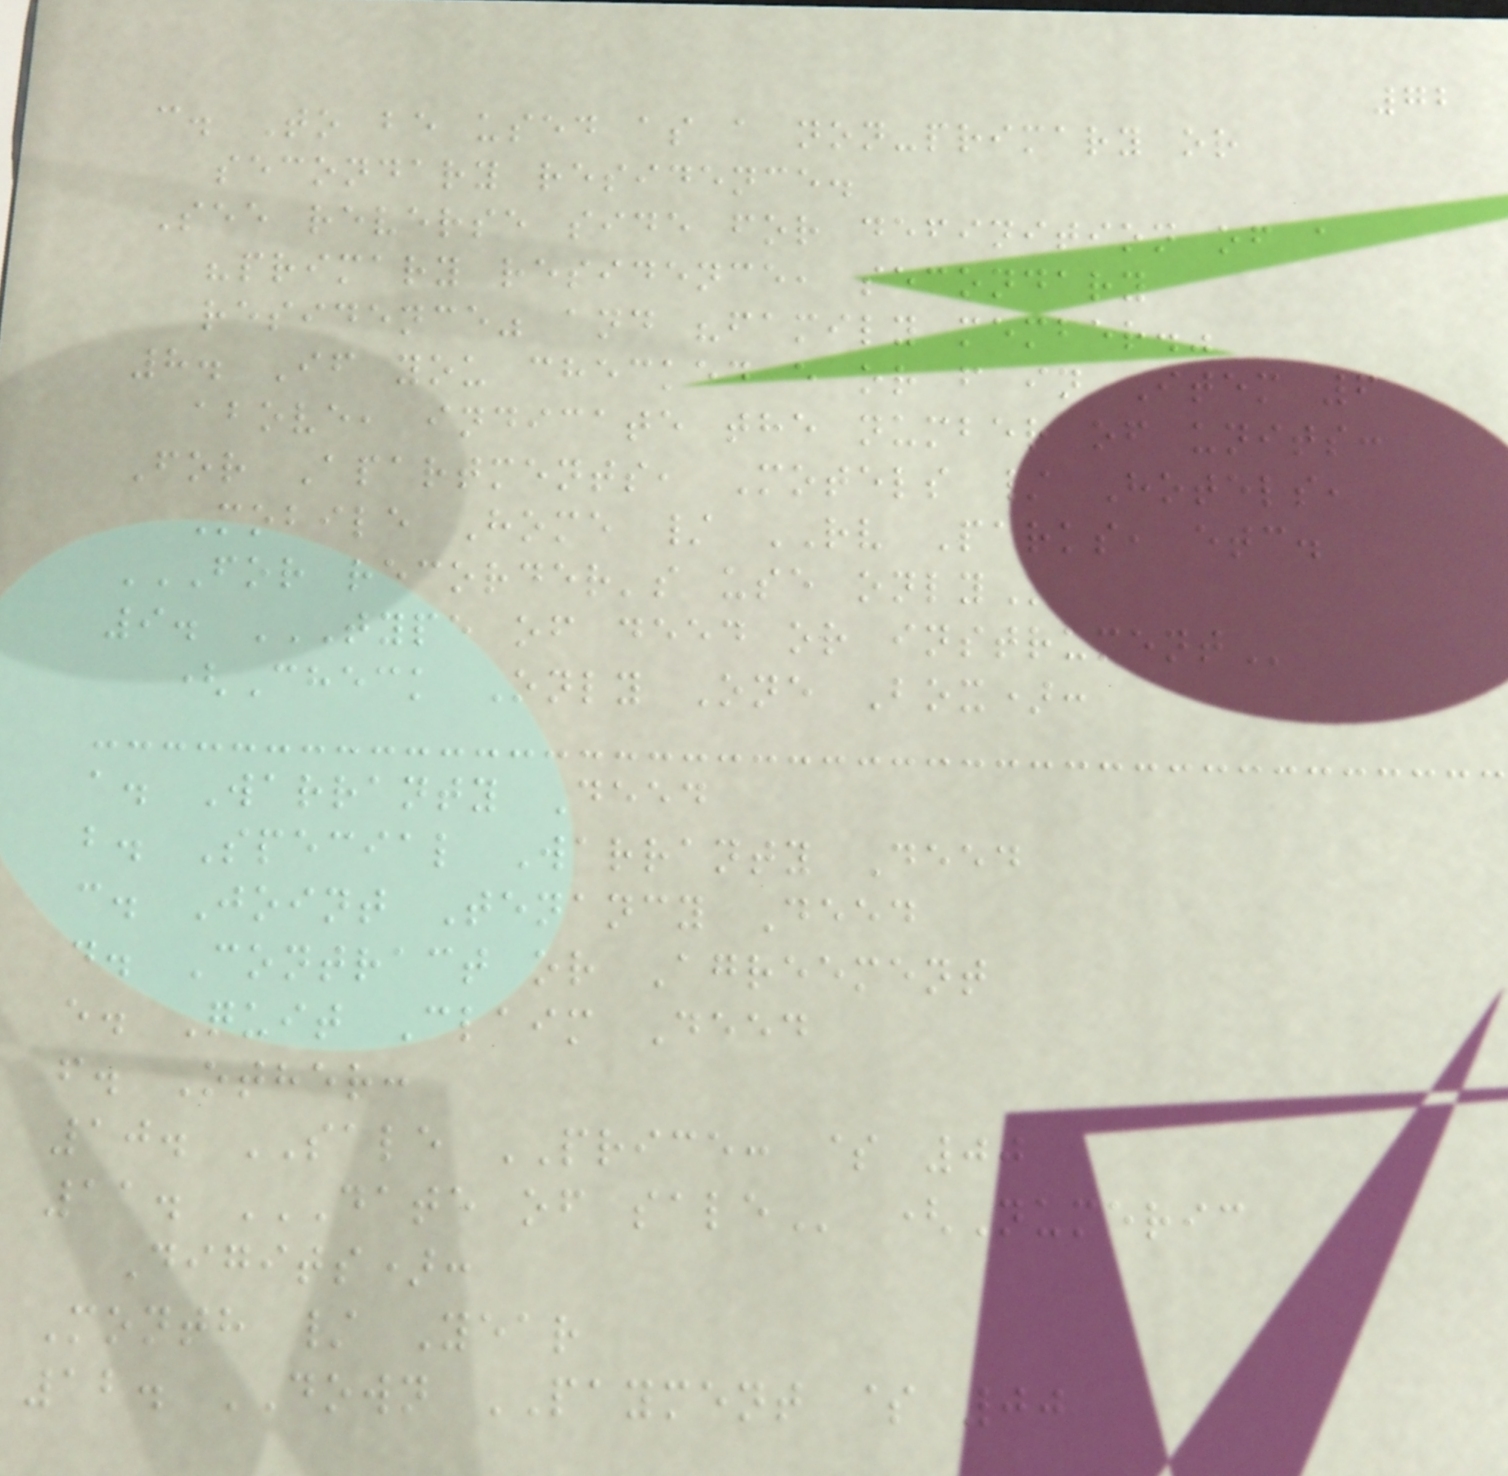72
c. To be used as a non-primary or
secondary residence.
See reverse side for definition of a
"primary residence, secondary
residence" and "family member."
8. If you checked e or f in Item 6
above, indicate the number of units:
For Apartments, Motels / Hotels,
Mobile Home / RV Parks, etc.
FOR RECORDER'S USE ONLY
9. TYPE OF DEED OR INSTRUMENT
(Check Only One Box):
a. Warranty Deed
b. Special Warranty Deed
c. Joint Tenancy Deed
d. Contract or Agreement
e. Quit Claim Deed
f. Other:
10. SALE PRICE: $ 00
11. DATE OF SALE (Numeric
Digits):
Month / Year
12. DOWN PAYMENT $ 00
